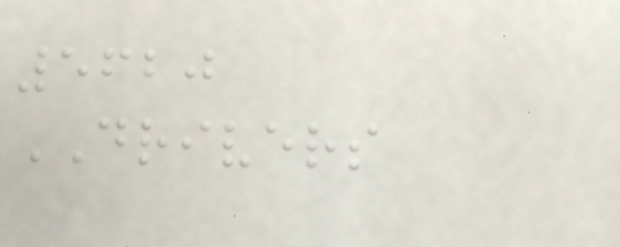5620
DRIVERS
